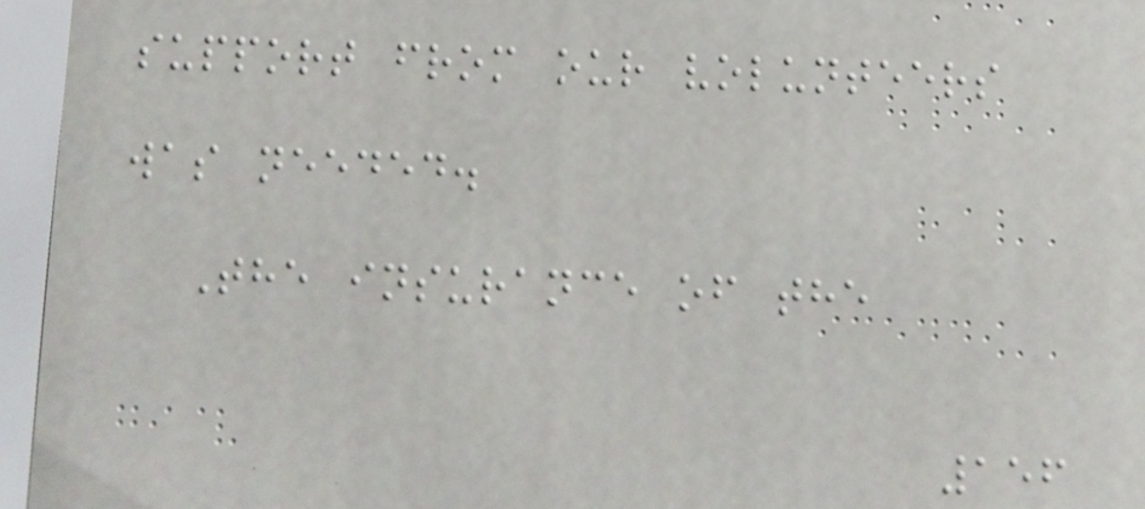support from our volunteers
was needed.
The insurance of the
156
